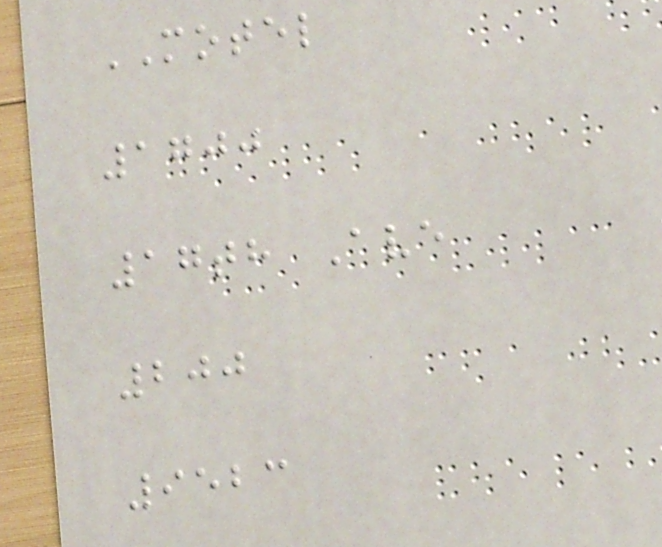MOTEL
1700
17th Ave
200
9523
